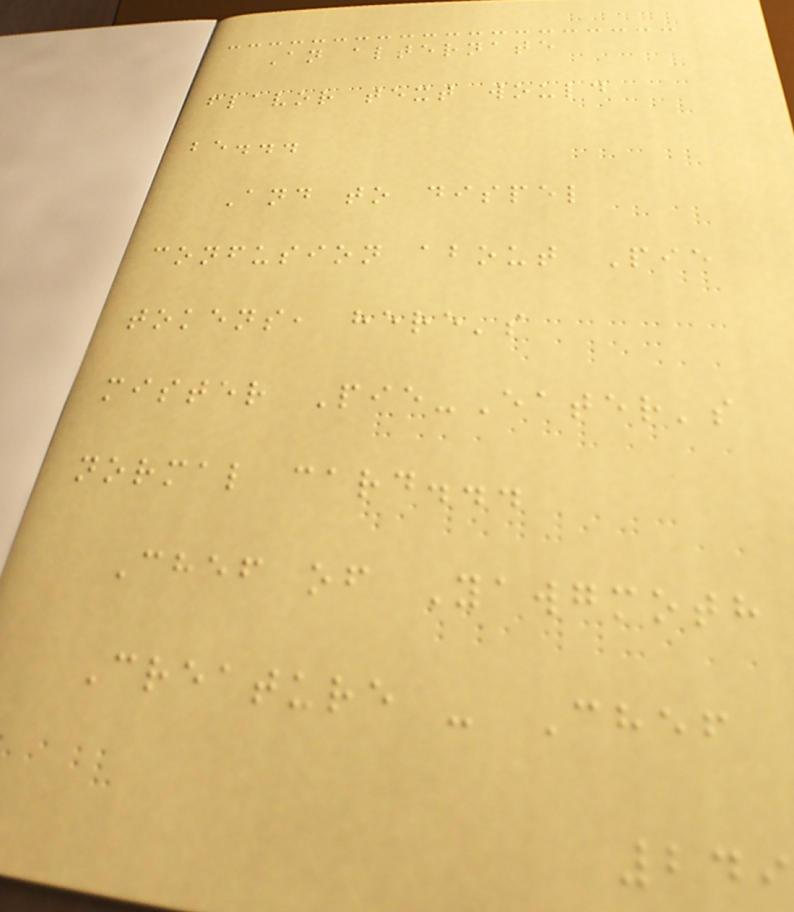An alternate
flavor text would
be...
And to dispel
confusion about Pie
tokens, here's
mister Pie-Eater's
normal card...
Chef of Yawgmoth
Creature - Chef
249
